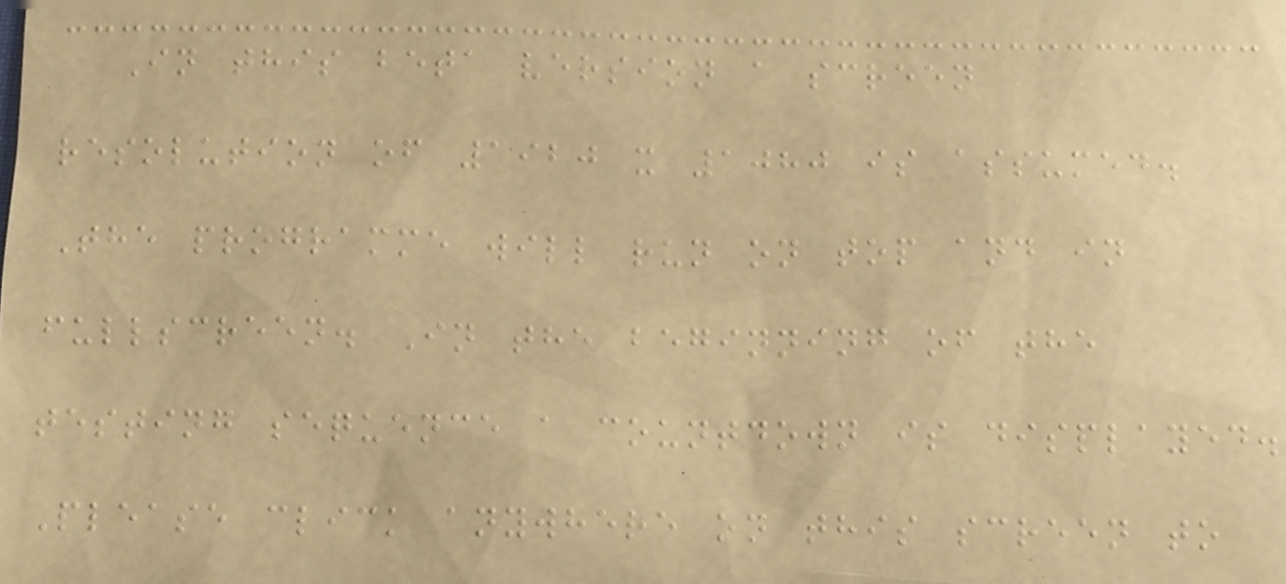In this beta version a screen
resolution of 1920 x 1080 is assumed.
The programme will run on top and in
fullscreen. In the beginning of the
testing sequence a countdown is displayed.
Please click anywhere on this screen to
